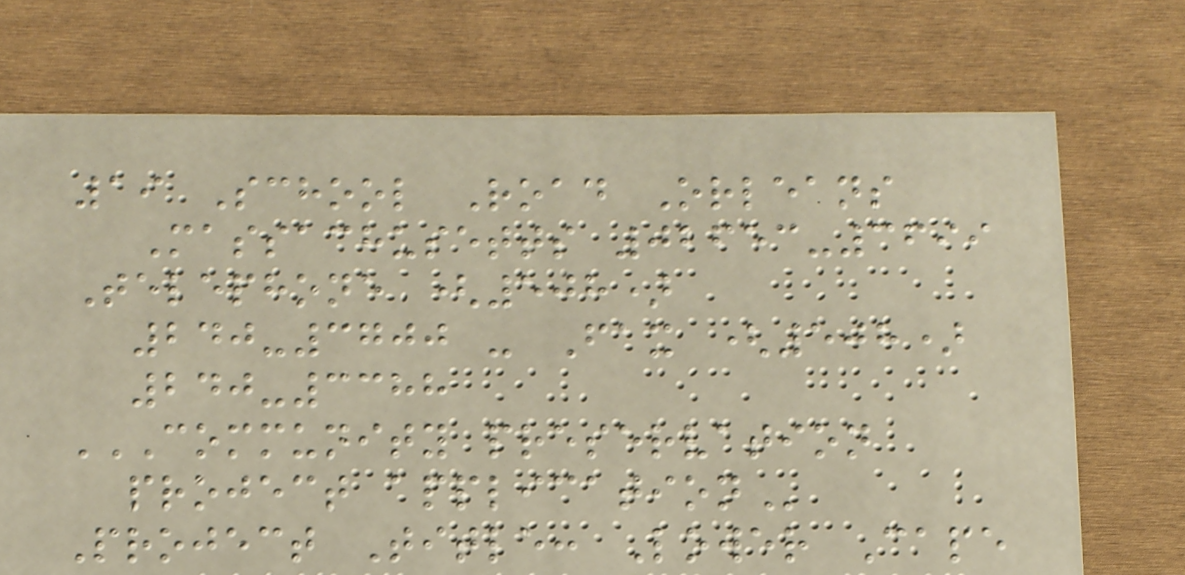19 School Road Orleans
Massachusetts 02653-3699
Telephone (508)
240-3700 - Fax (508)
240-3388
COMMUNITY PRESERVATION
PROJECT APPLICATION
Project Title: Lower Cape
